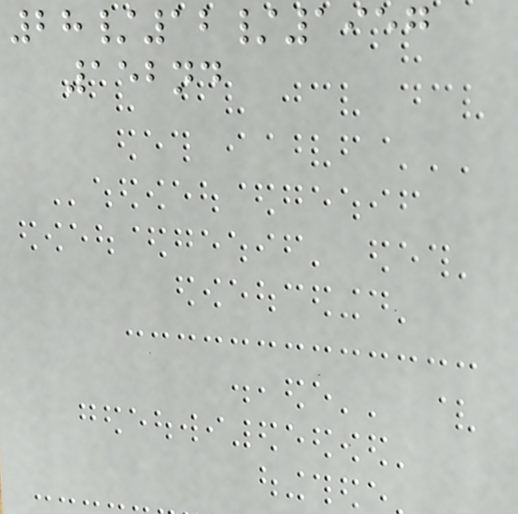28/12/1957
152nd
